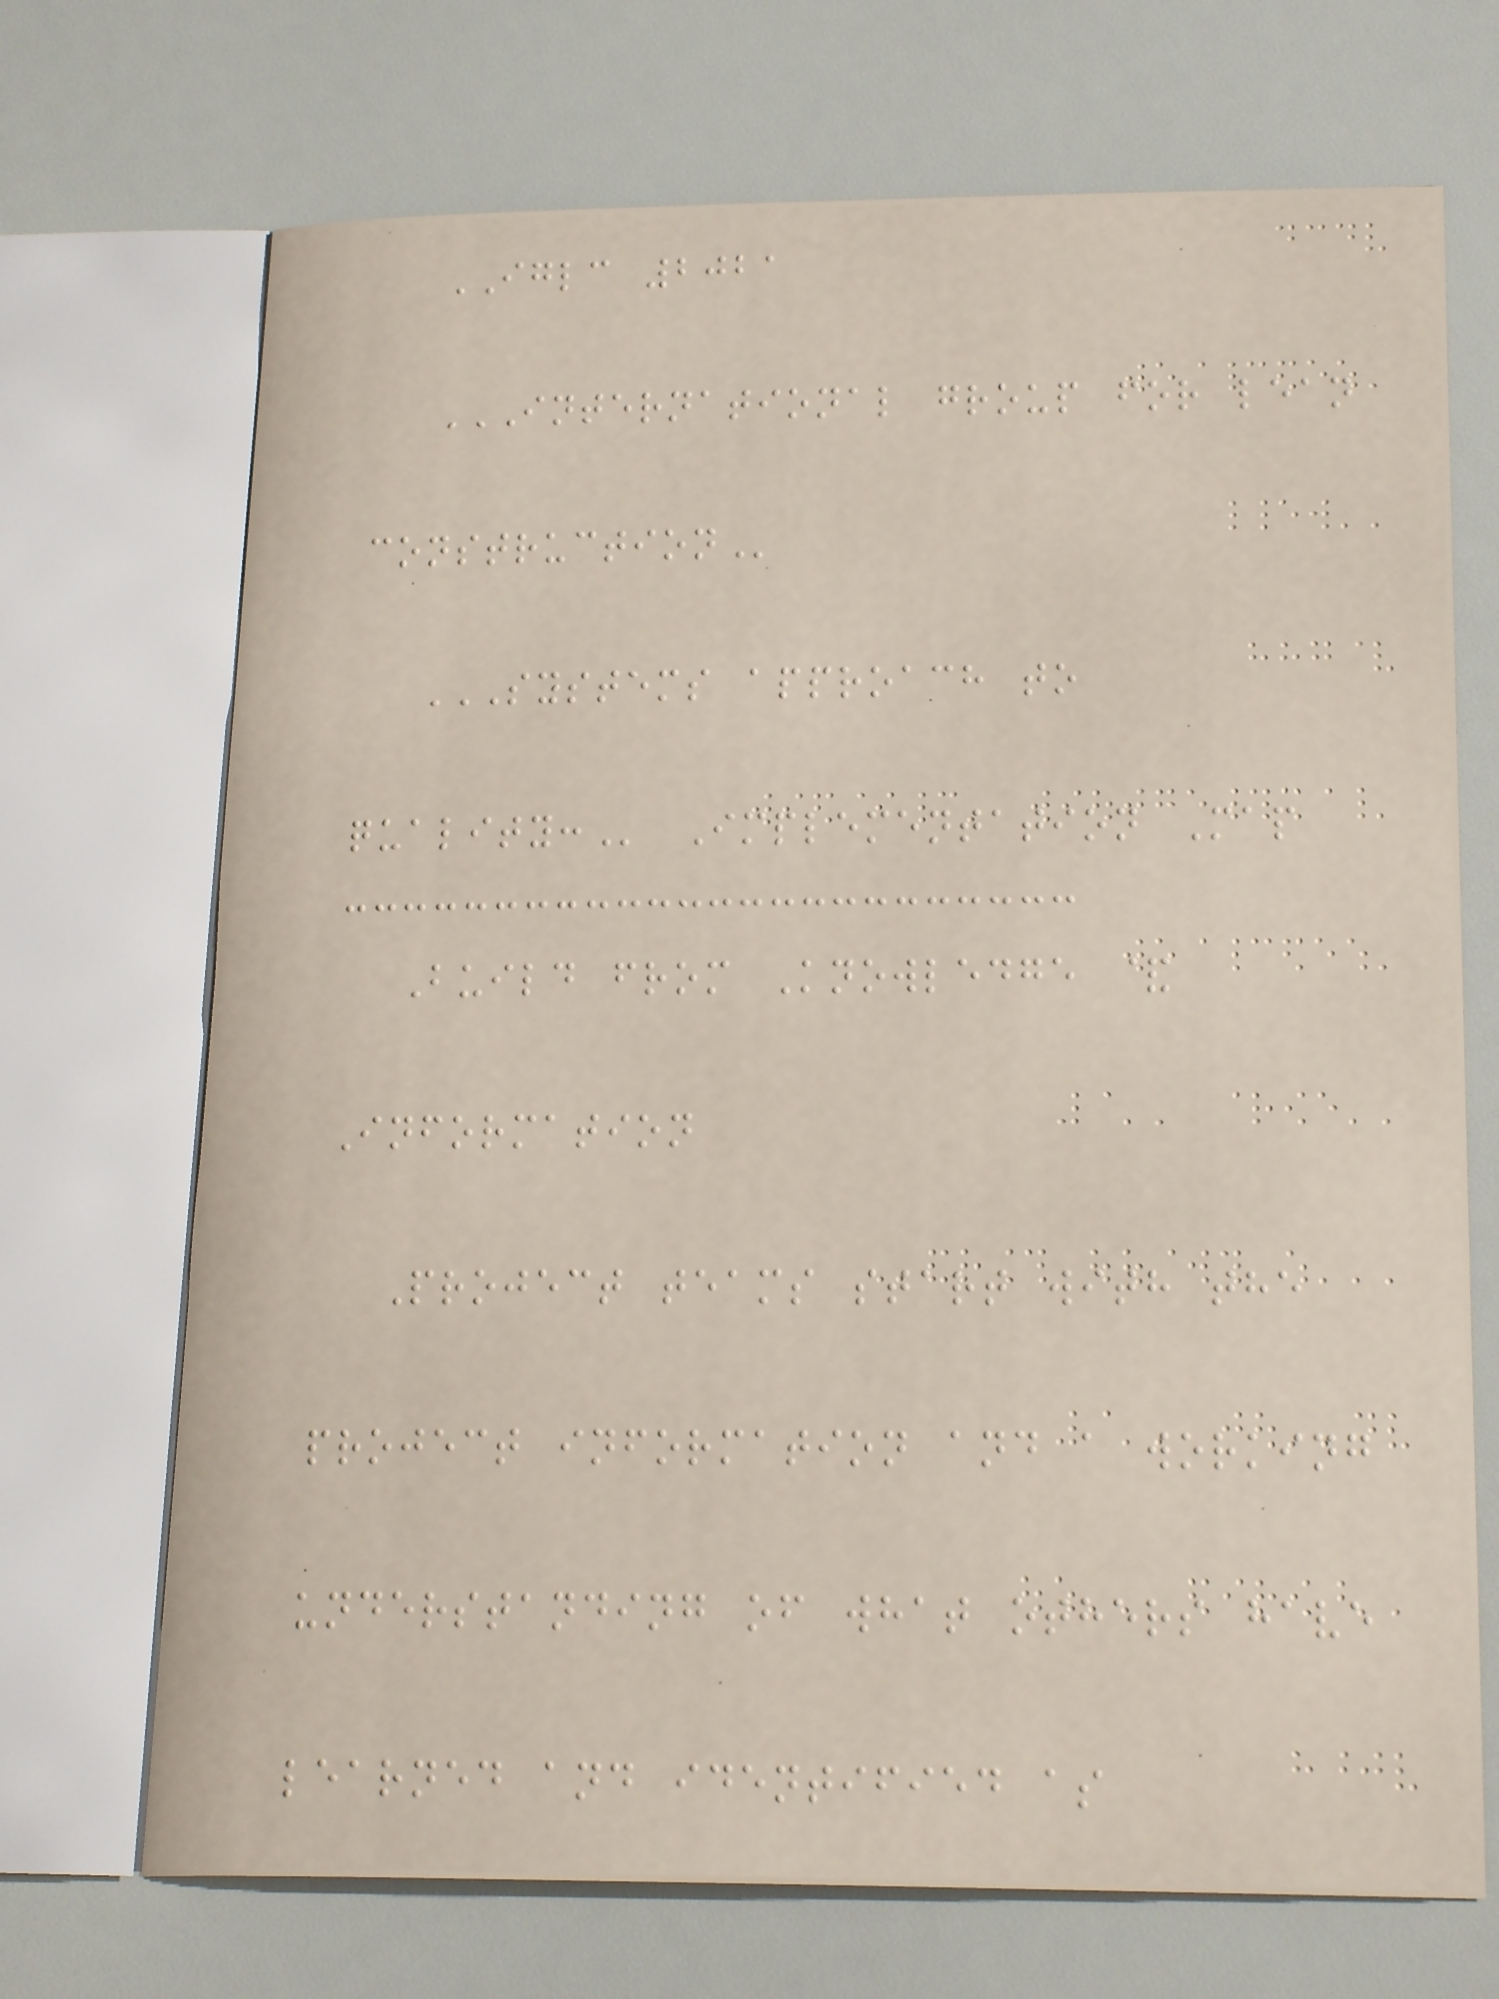IGLC 2021
INTERNATIONAL GROUP FOR LEAN
CONSTRUCTION
SYSTEMS APPROACH TO
QUALITY: Implementation Map
Build from Knowledge &
Information
Project teams start with the
project information and a working
understanding of what others have
learned and identified as
